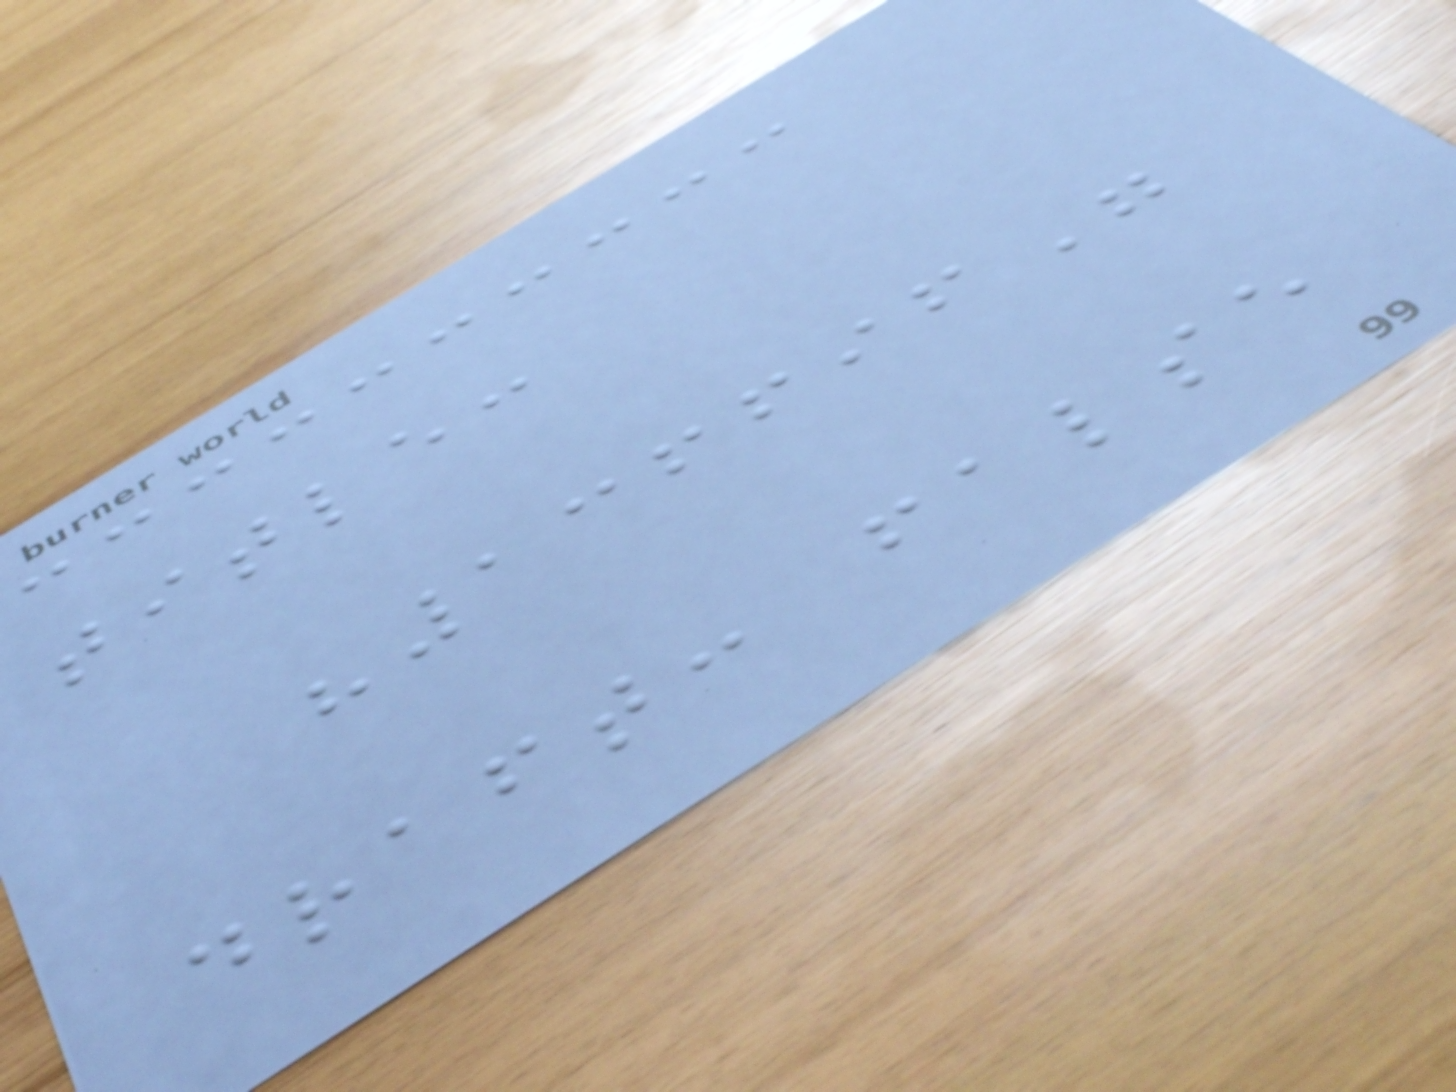title:
"136696"
draft: false
